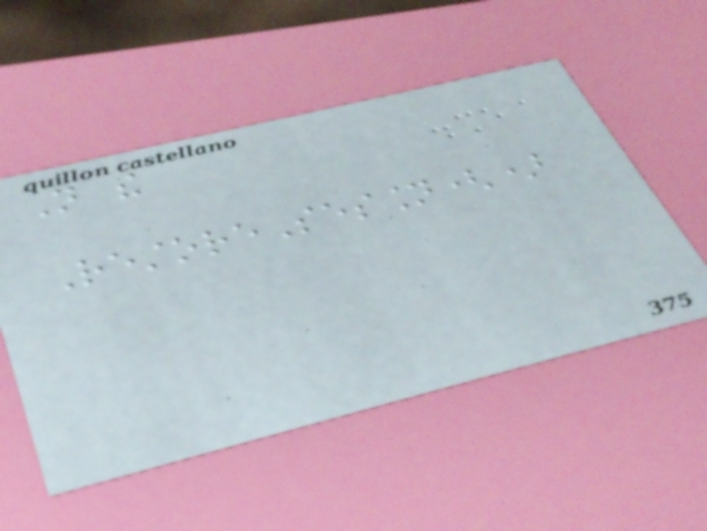Not the
RestoreSession()
